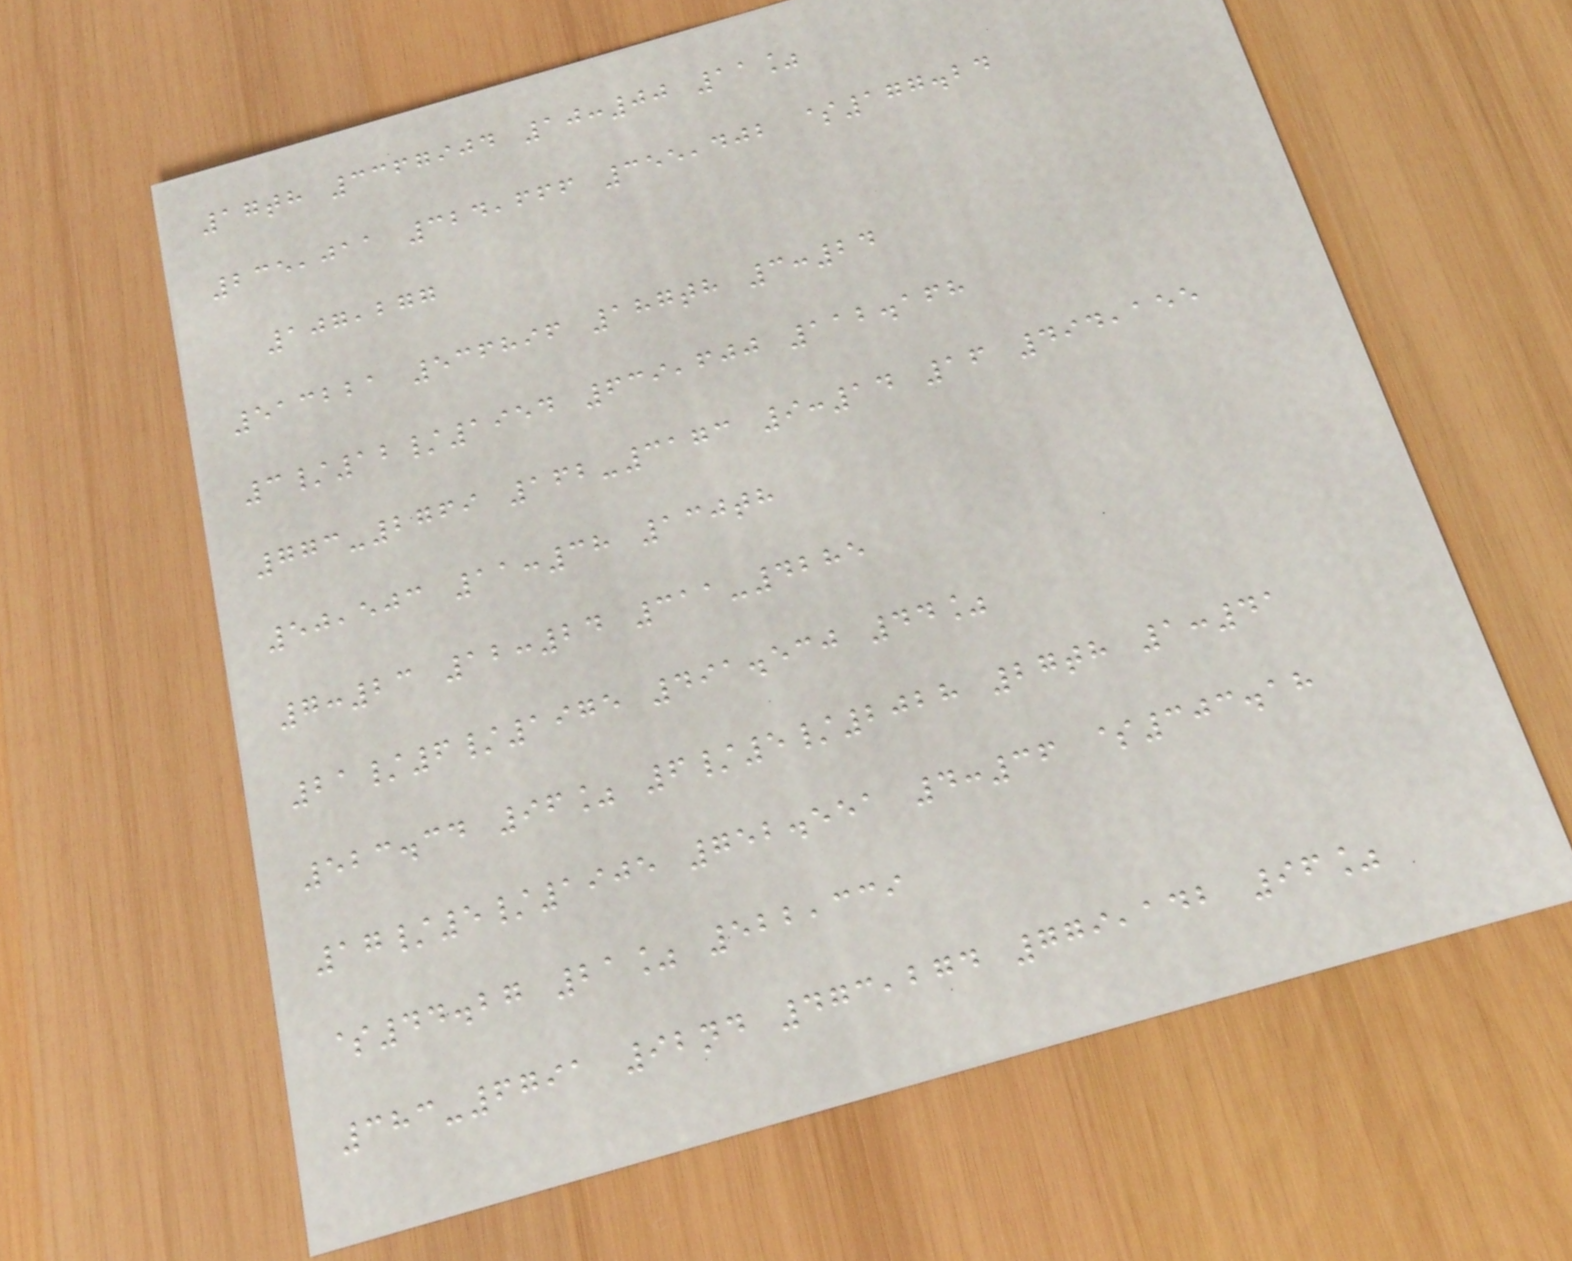17th 3367904 10:00 11%
235,011 324,666 355,402 $177.24
107,277
513221 536896 187th 3:24
3/12/1954 639,600 112.168
773-2769 162-3173 9:14 16 494,155
50,503 11:38 130th
7:23 12:24 311-4285
21/6/1975 491.530 44%
523.34 96% 6/5/2028 27th 1:41
17/5/1905 752.551 4:36 $303.18
$44.27 21% 522,339
383-6791 92nd 473,274 779,142 96%
